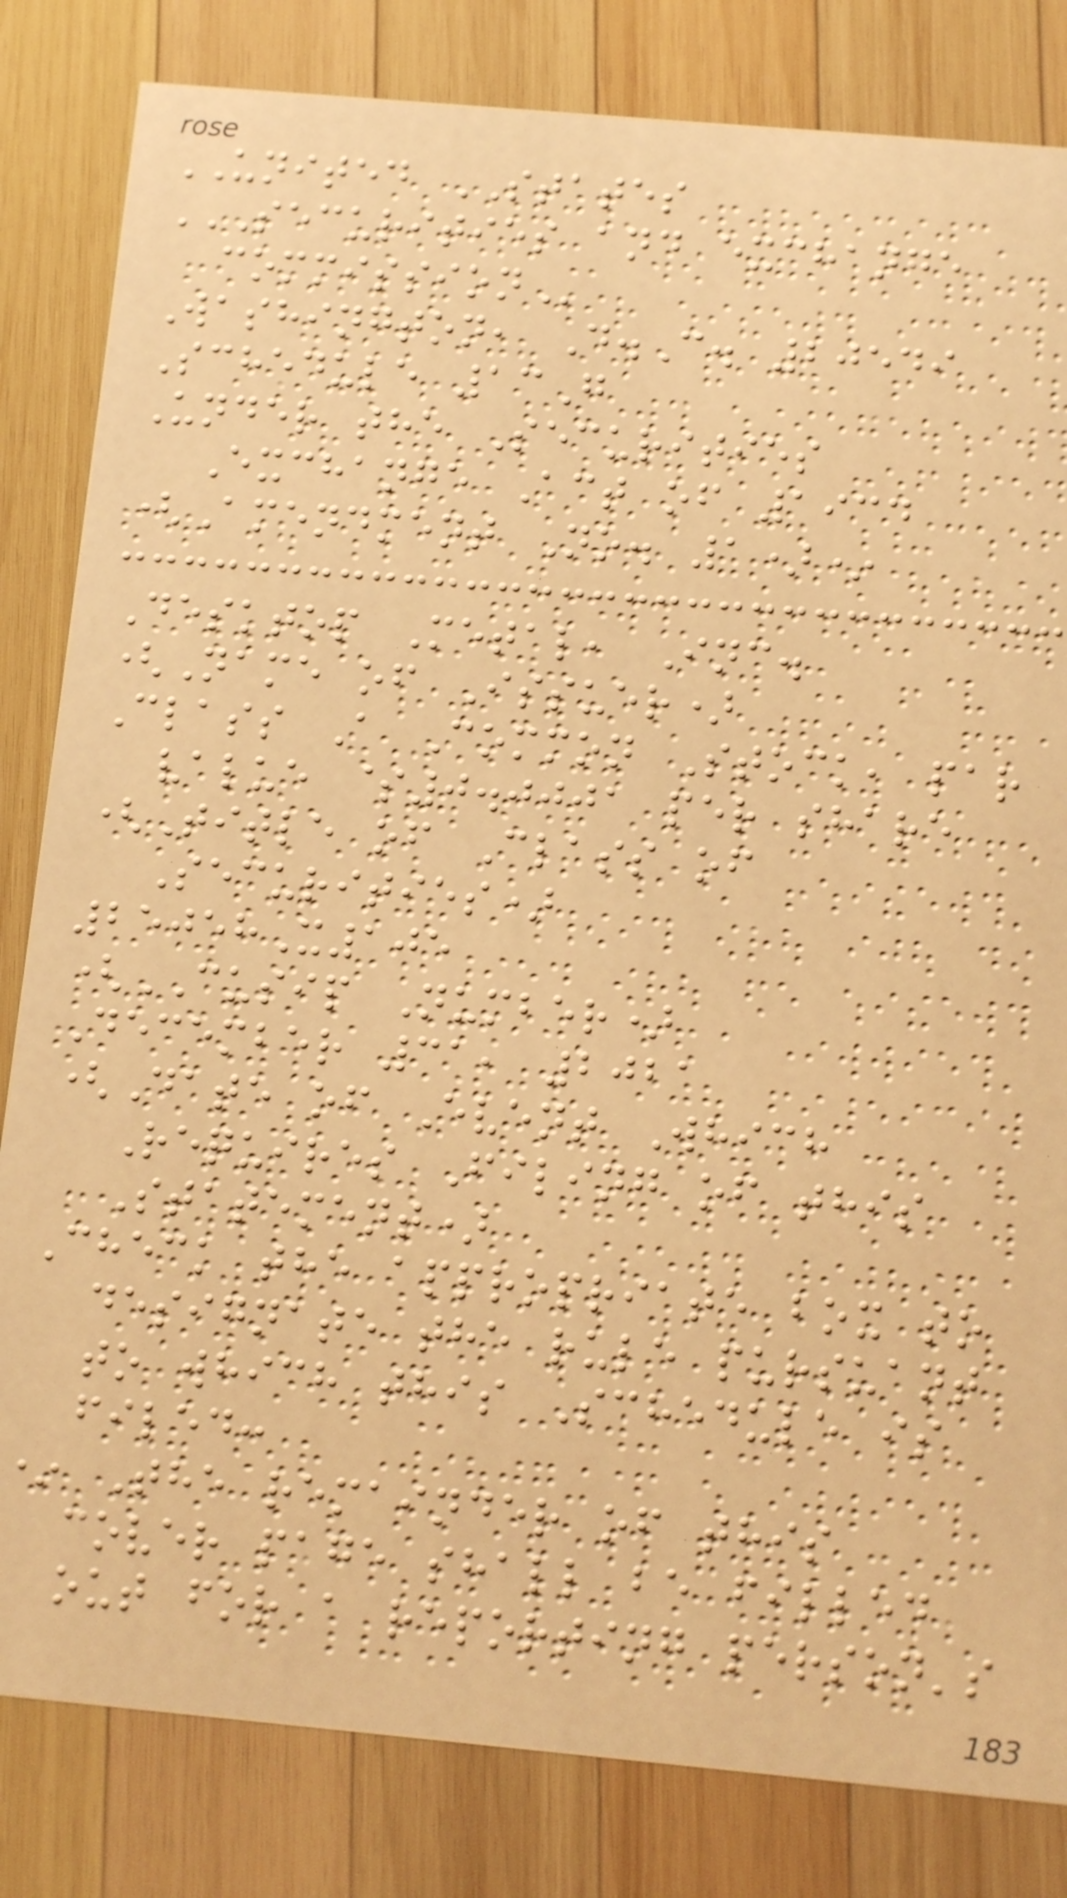UNITED STATES
SECURITIES AND EXCHANGE
Washington, D.C. 20549
Schedule 13G
Under the Securities
Exchange Act of 1934
(Amendment No. 1)*
Desktop Metal, Inc.
(Name of Issuer)
Class A Common Stock, par
value $0.0001 per share
(Title of Class of
Securities)
25058X105
(CUSIP Number)
December 31, 2021
(Date of Event Which
Requires Filing of this
Statement)
Check the appropriate box to
designate the rule pursuant
to which this Schedule is
filed:
The remainder of this
cover page shall be filled
out for a reporting person's
